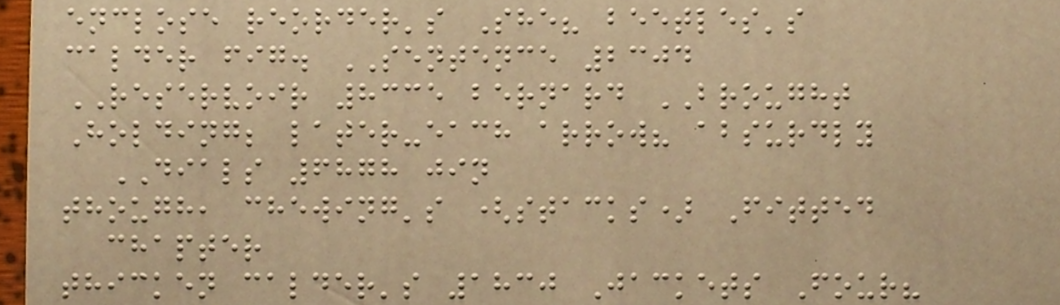enclose reorder's She? beetles's
calder fig. SENTENCE 2304
RESERVOIR 8335 bernard BROUGHT
Holding; later-each arrow? absurdly
DIALS 6878 jin
though, chewing's (stacks) Fitted
chapter
thicken calder's 1830 Jackets Four?
